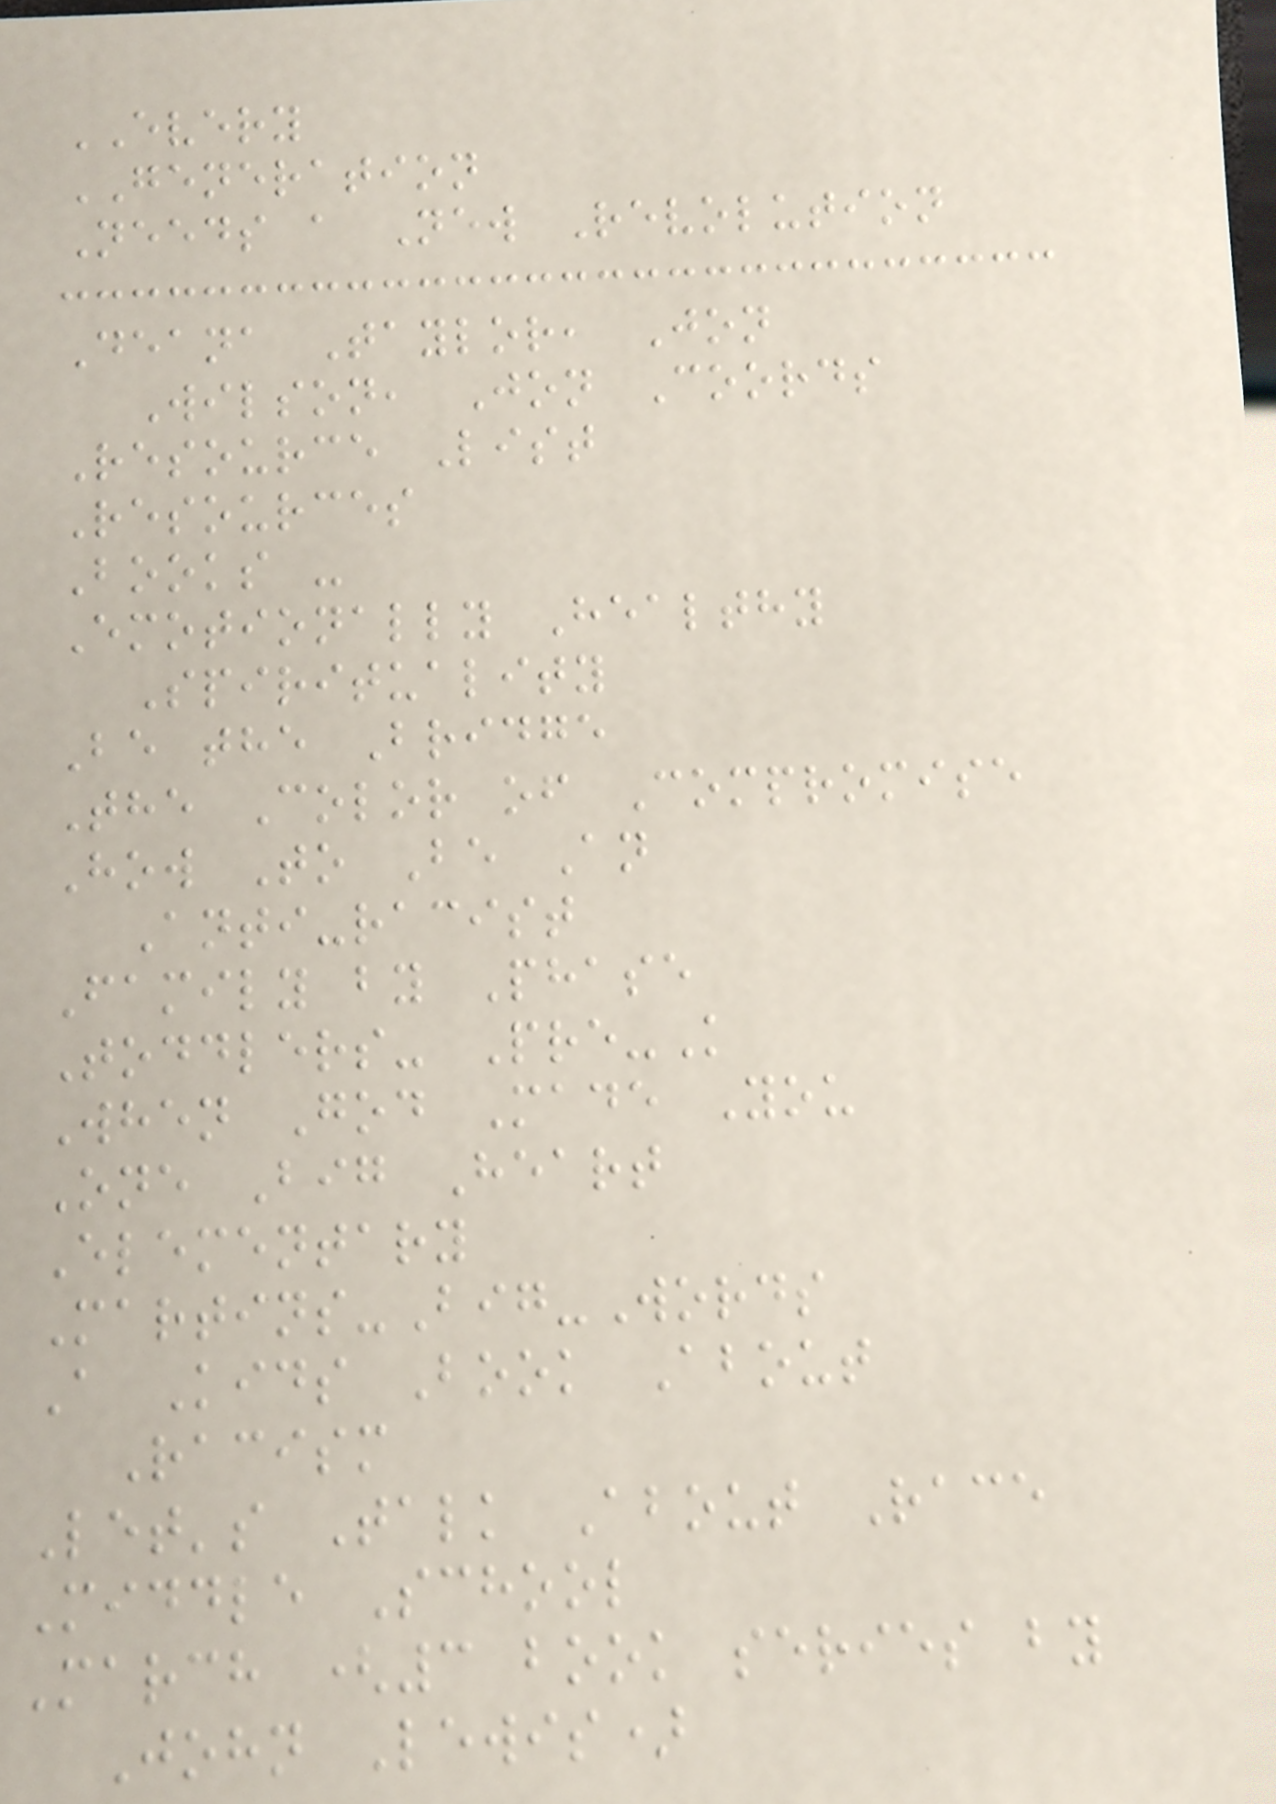EVERY
GENERATION
Needs a New Revolution
Deana Taylor, Jon
Wilson, Jon Coords
Resource List
Resources
Books -
Emotionally Healthy
Spirituality
Be the Bridge
The Color of Compromise
How To Be An
Anti-racist
Family by Phase
Toddlers- Pre-K
When God Made You
One Big Heart
Elementary
Martins-Big-Words
A Kids Book About
Racism
Let's Talk About Race
Middle School
March (3 book series by
John Lewis)
